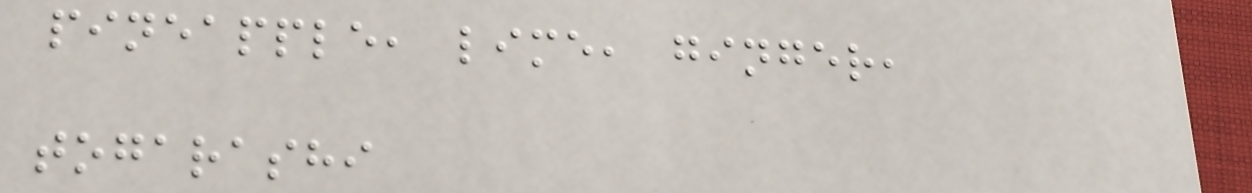pineapple, lime, ginger,
togarashi
